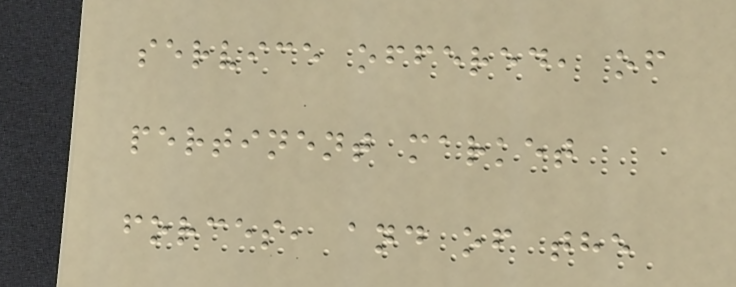service offered, of
pertinent market
forces, and of the
